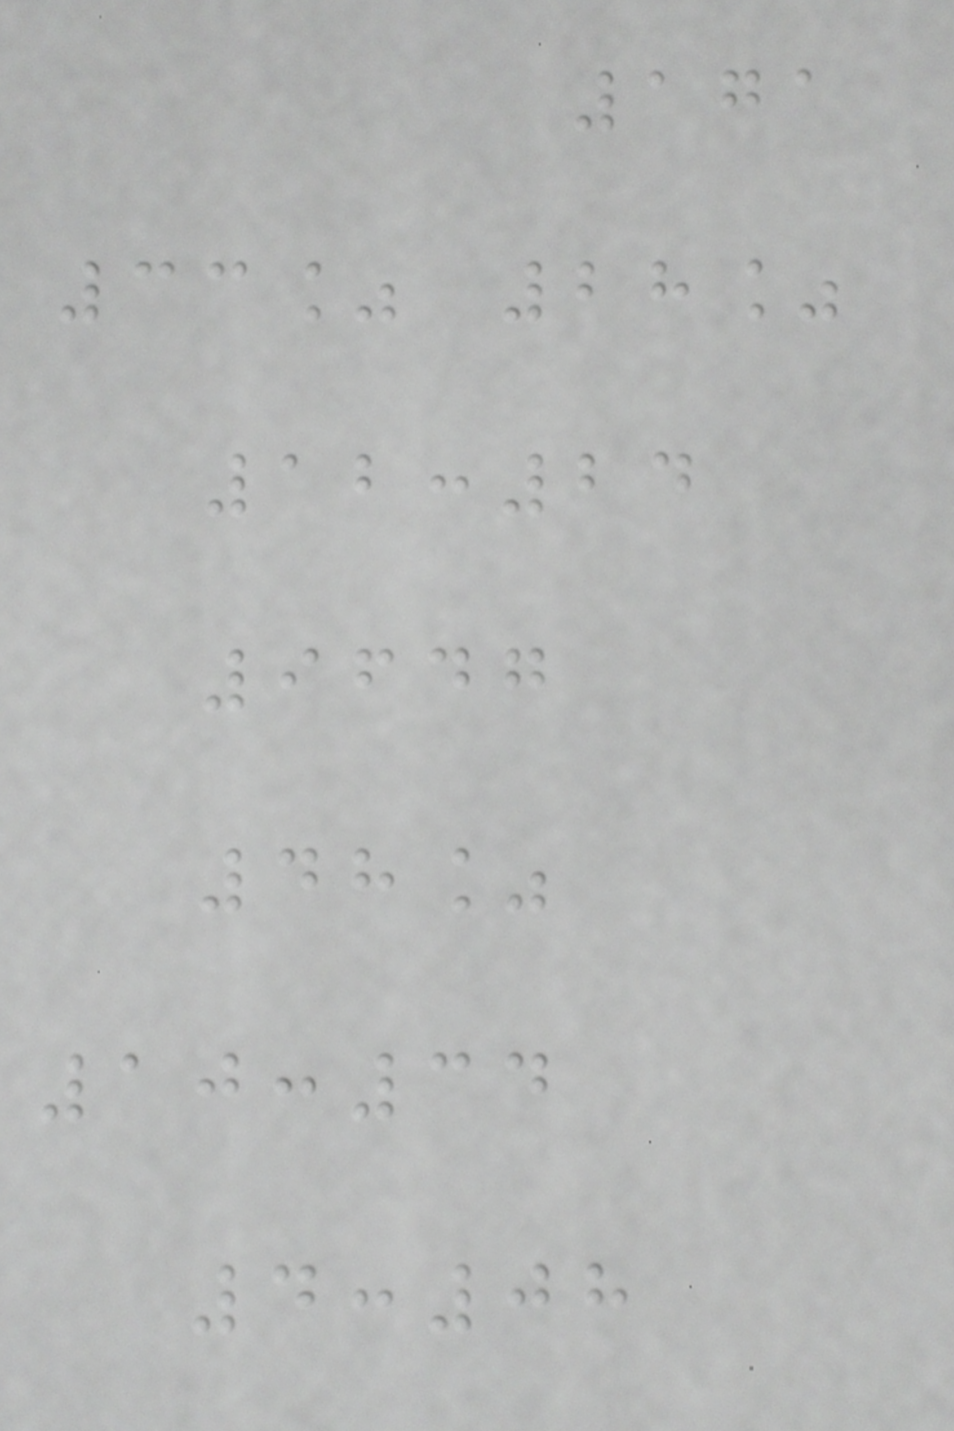171
33% 28%
12:24
9647
48%
10:34
4:08
